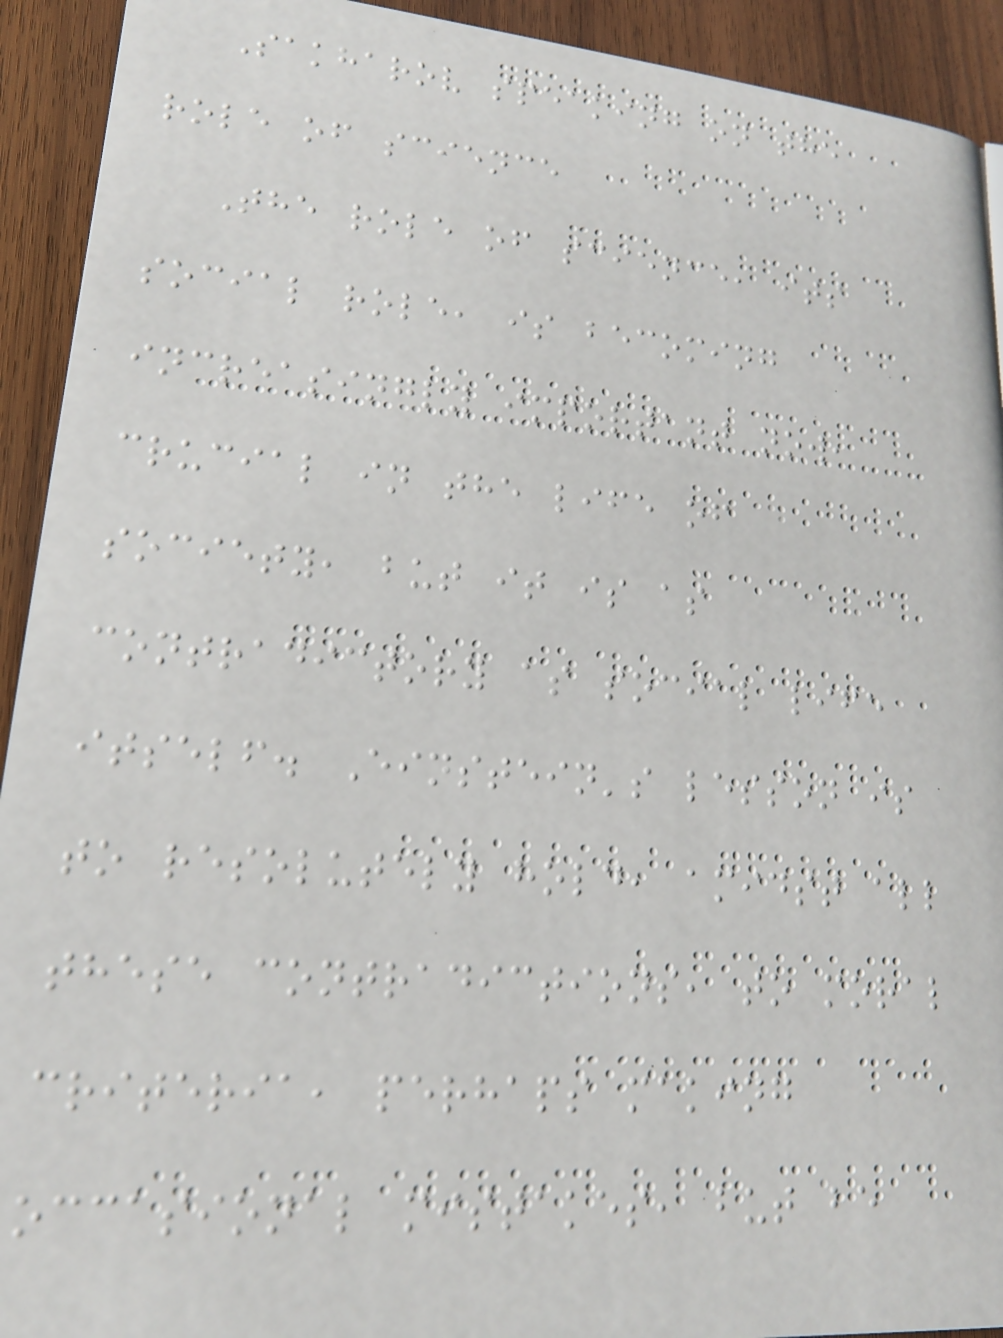Sakharov speaking on the
role of science
The role of science, its
social role, is becoming
increasingly important now,
crucial in the life of
society, but it is as
contradictory as social life
itself. Einstein's lesson is
to resolutely hold, amidst all
these contradictions, to moral
criteria, perhaps making
occasional mistakes, but be
